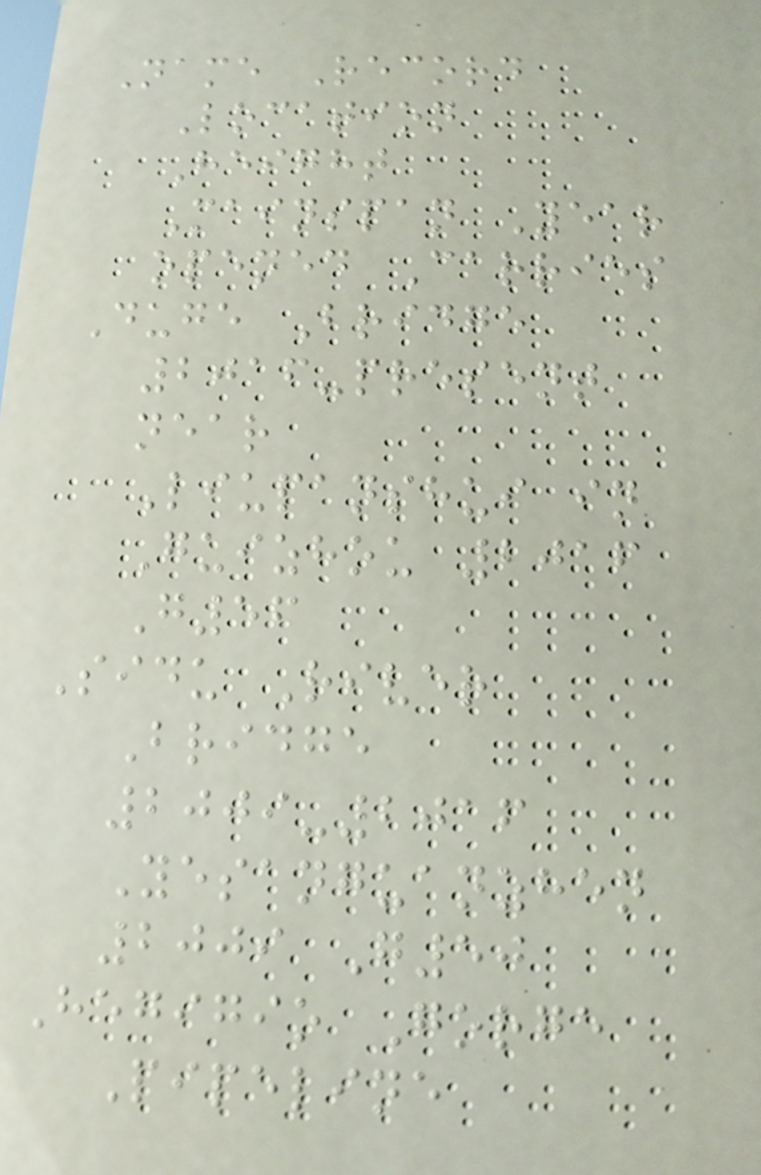Name Record
Location
Height
Mainspan Year
opened Carries
Duge Bridge
2016-present
near
Liupanshui in
Guizhou 2016
G56
Sidu River
Bridge
2009-2016
Yesanguanzhen
2009 G50
Hegigio Gorge
Pipeline
